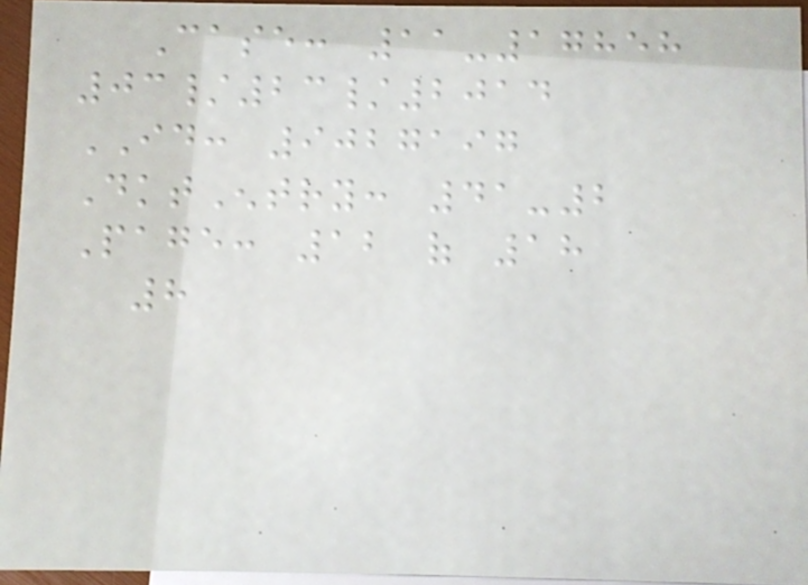Case: 11-17858
03/23/2014
ID: 9027197
DktEntry: 41-2
Page: 12 of 18
8
